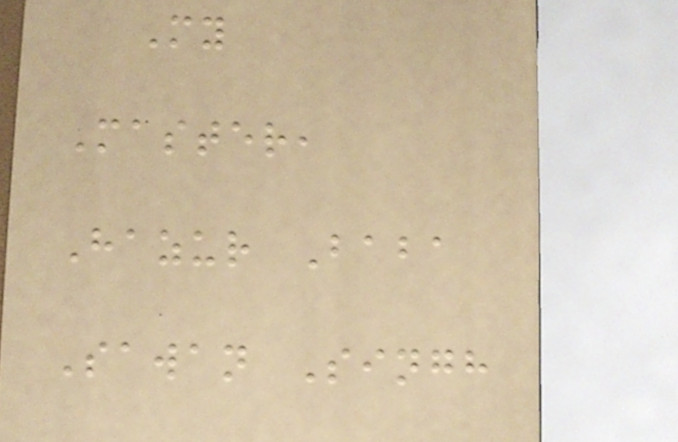My
Master,
Hazur Baba
Sawan Singh
